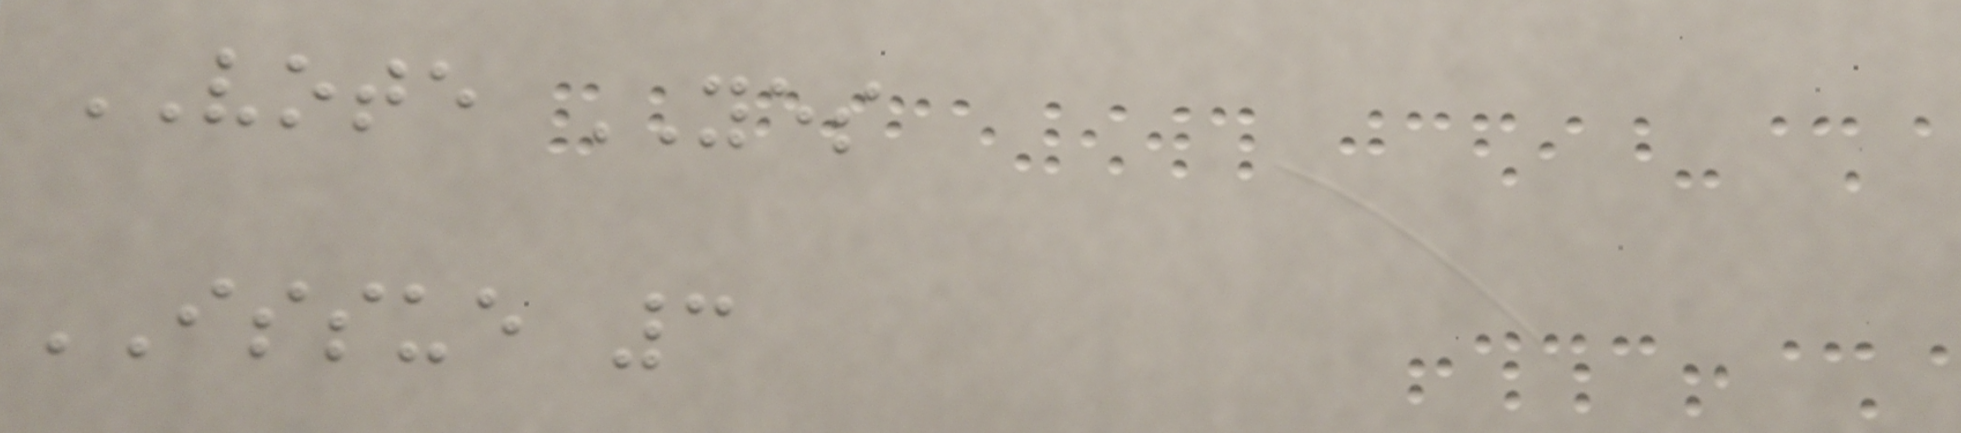VOTE YES
ISSUE 3
